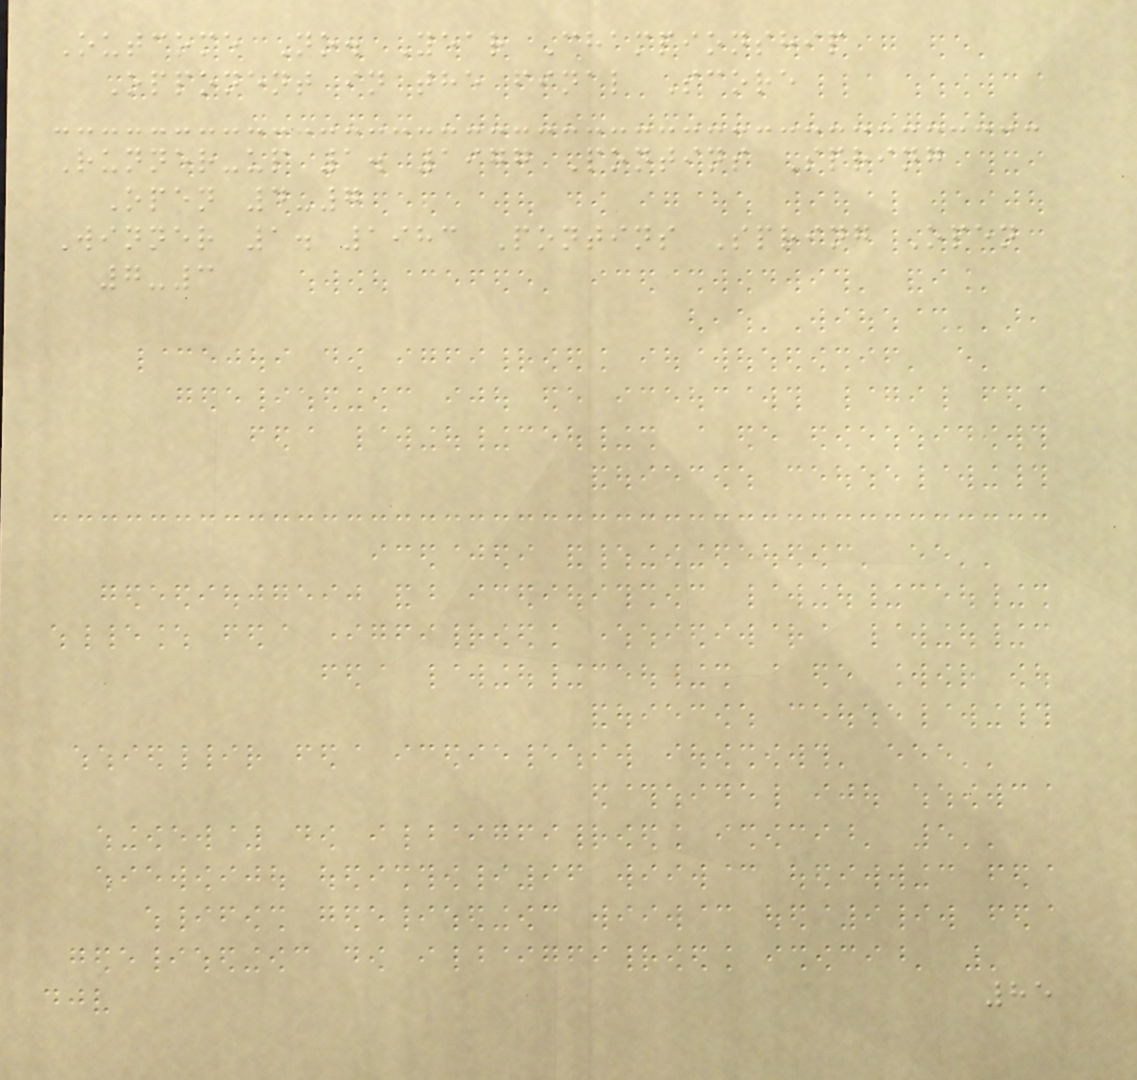Outcome No. Year Championship
Opponent in the final Score
Runner-up 1. 1977 Pontins Spring
Open 4-7
Winner 1. 1983 Pontins Spring Open
7-3
85
